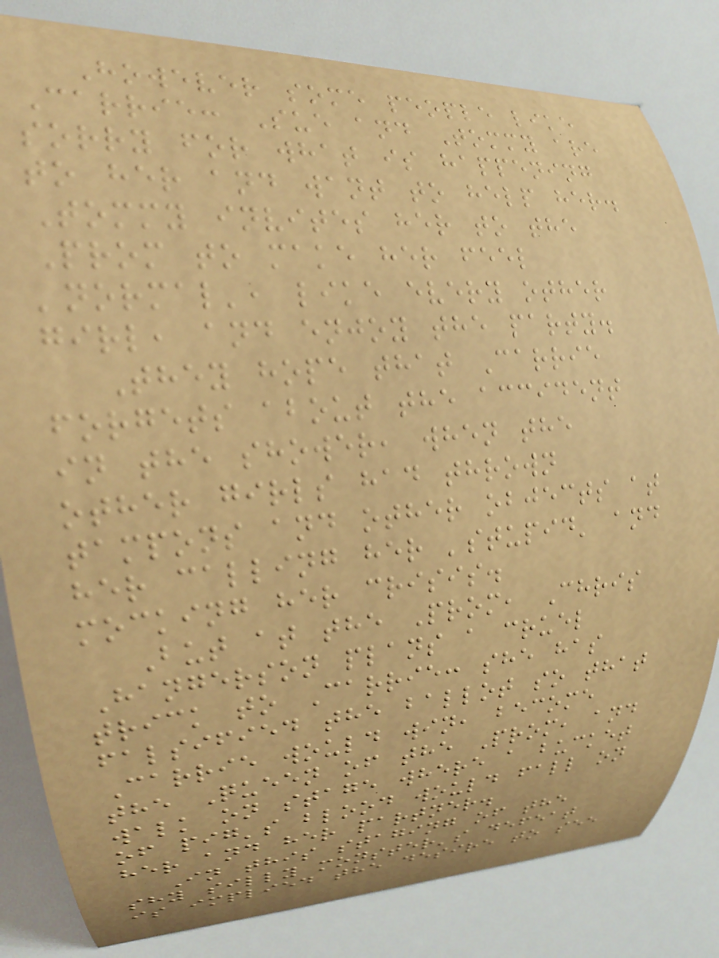However some people like
Carrie: Sue and Tommy are
sorry for what is happening
to her and want to help her.
Tommy invites her to the
Prom to make her feel
'normal', like every other
girl, and enjoy the party.
They hope that Carrie
forgets about the accident
in the shower, when the
other girls had thrown
tampons and other objects at
her calling her 'stupid' and
mocking her crisis.
But at the Prom, Chris
Hangerson plans a cruel
trick to Carrie: she has
falsified the ballot so that
Carrie would win, become
the Queen of the Prom, and
walk on stage where a bucket
of pig's blood would fall on
her and her partner.
In this staging of the
shy silly monster's defeat
is implied the desire to see
